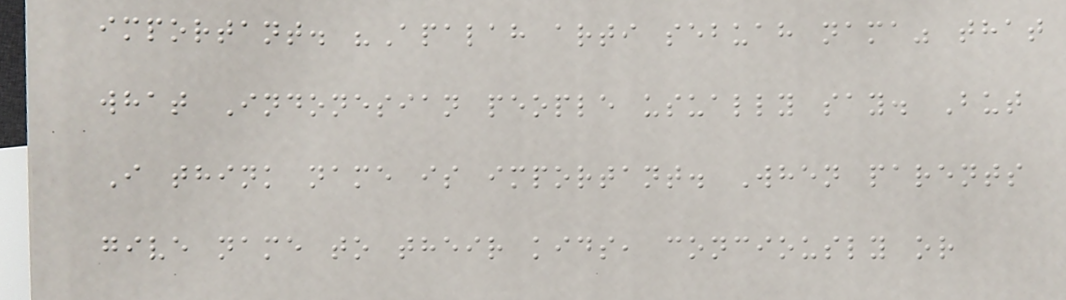important. "Apalah arti sebuah nama" that
what Indonesian people usually say. But
I think name is important. When parents
give name to their kids, conciously or
